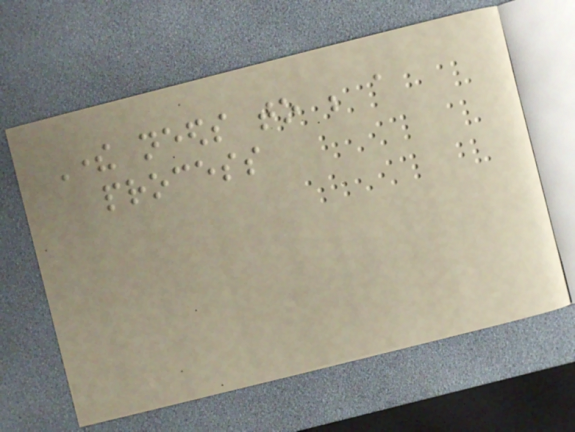There needs to be a
process
